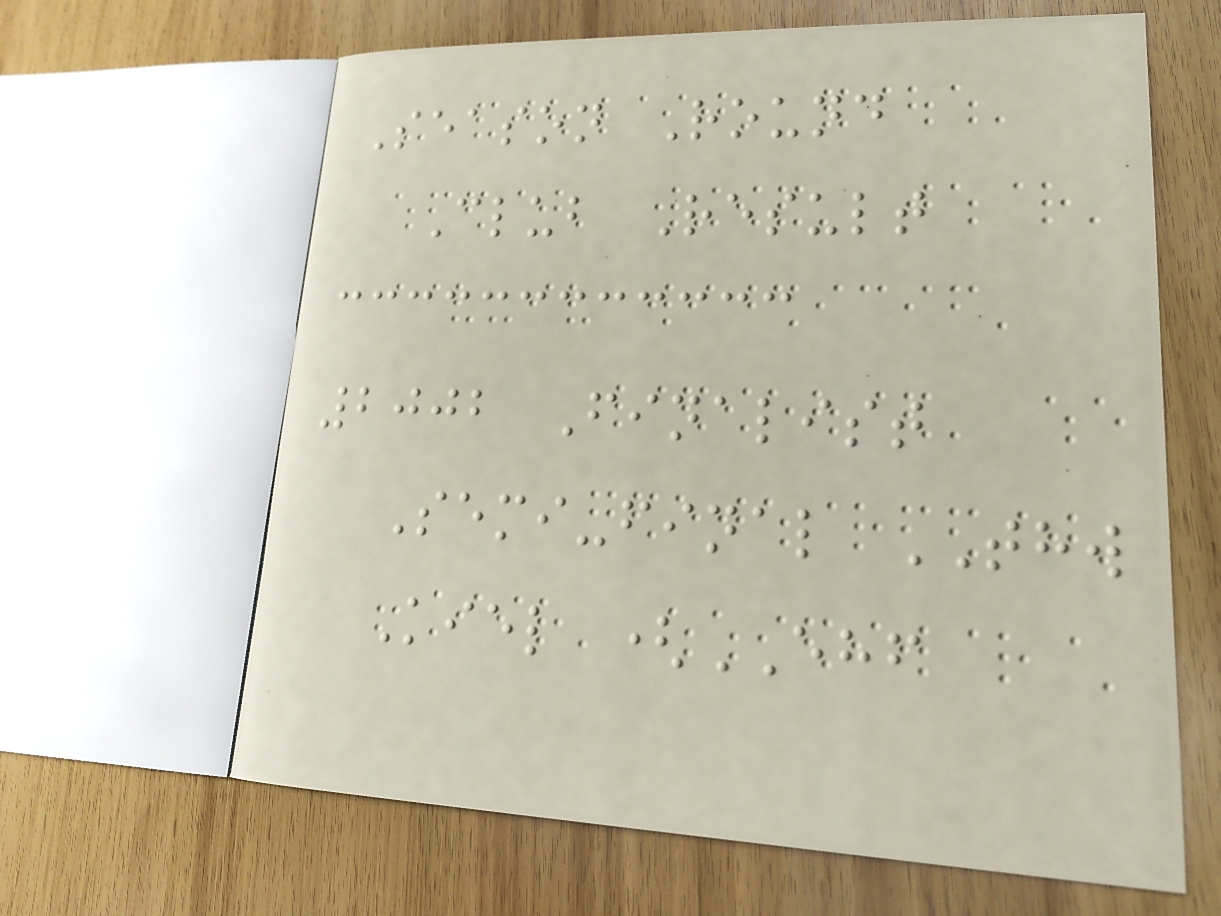Season Round
Club Result
2002 Finalist
Semi-final THW
Kiel (EHF
